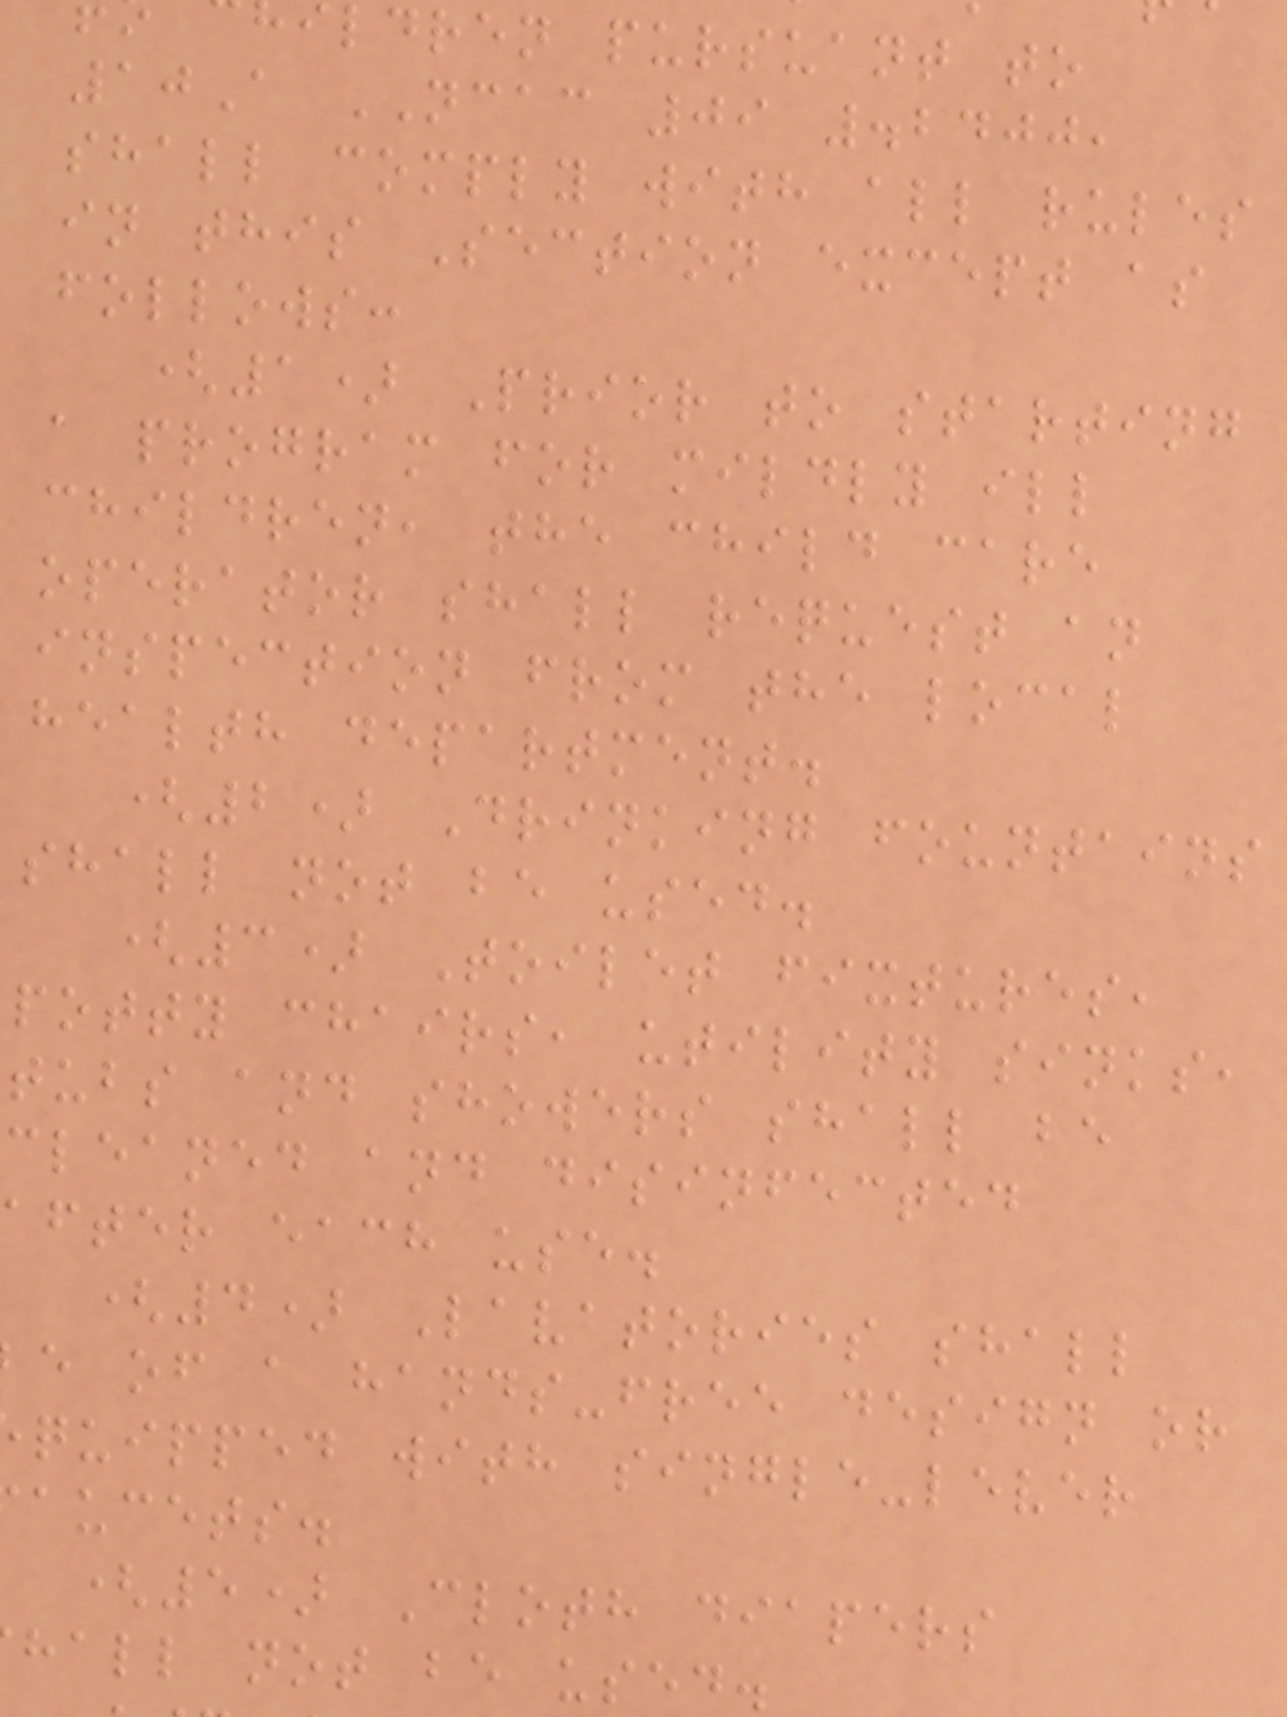ldren pursuant to
10A NCAC 09 .2400,
shall comply with all rules
in this Section except as
follows:
(1) Prior to starting
a program for mildly ill
children, the child care
operator shall request an
inspection from the local
health department.
(2) Drinking fountains
shall not be used.
(3) Toilet fixtures,
potty chairs, utility sinks,
tubs and showers shall be
cleaned and disinfected
after each use.
(4) Lavatories shall
e of a hands-free design or
quipped with single-lever
aucets.
(5) Cloth diapers
hall not be used.
